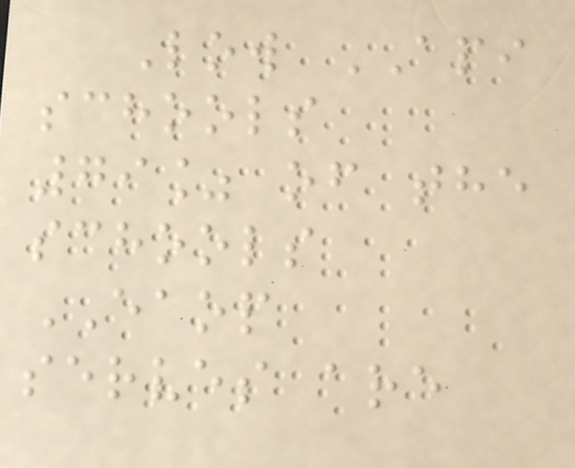Low API
schools
79% of the
schools
EAOP
serves are
